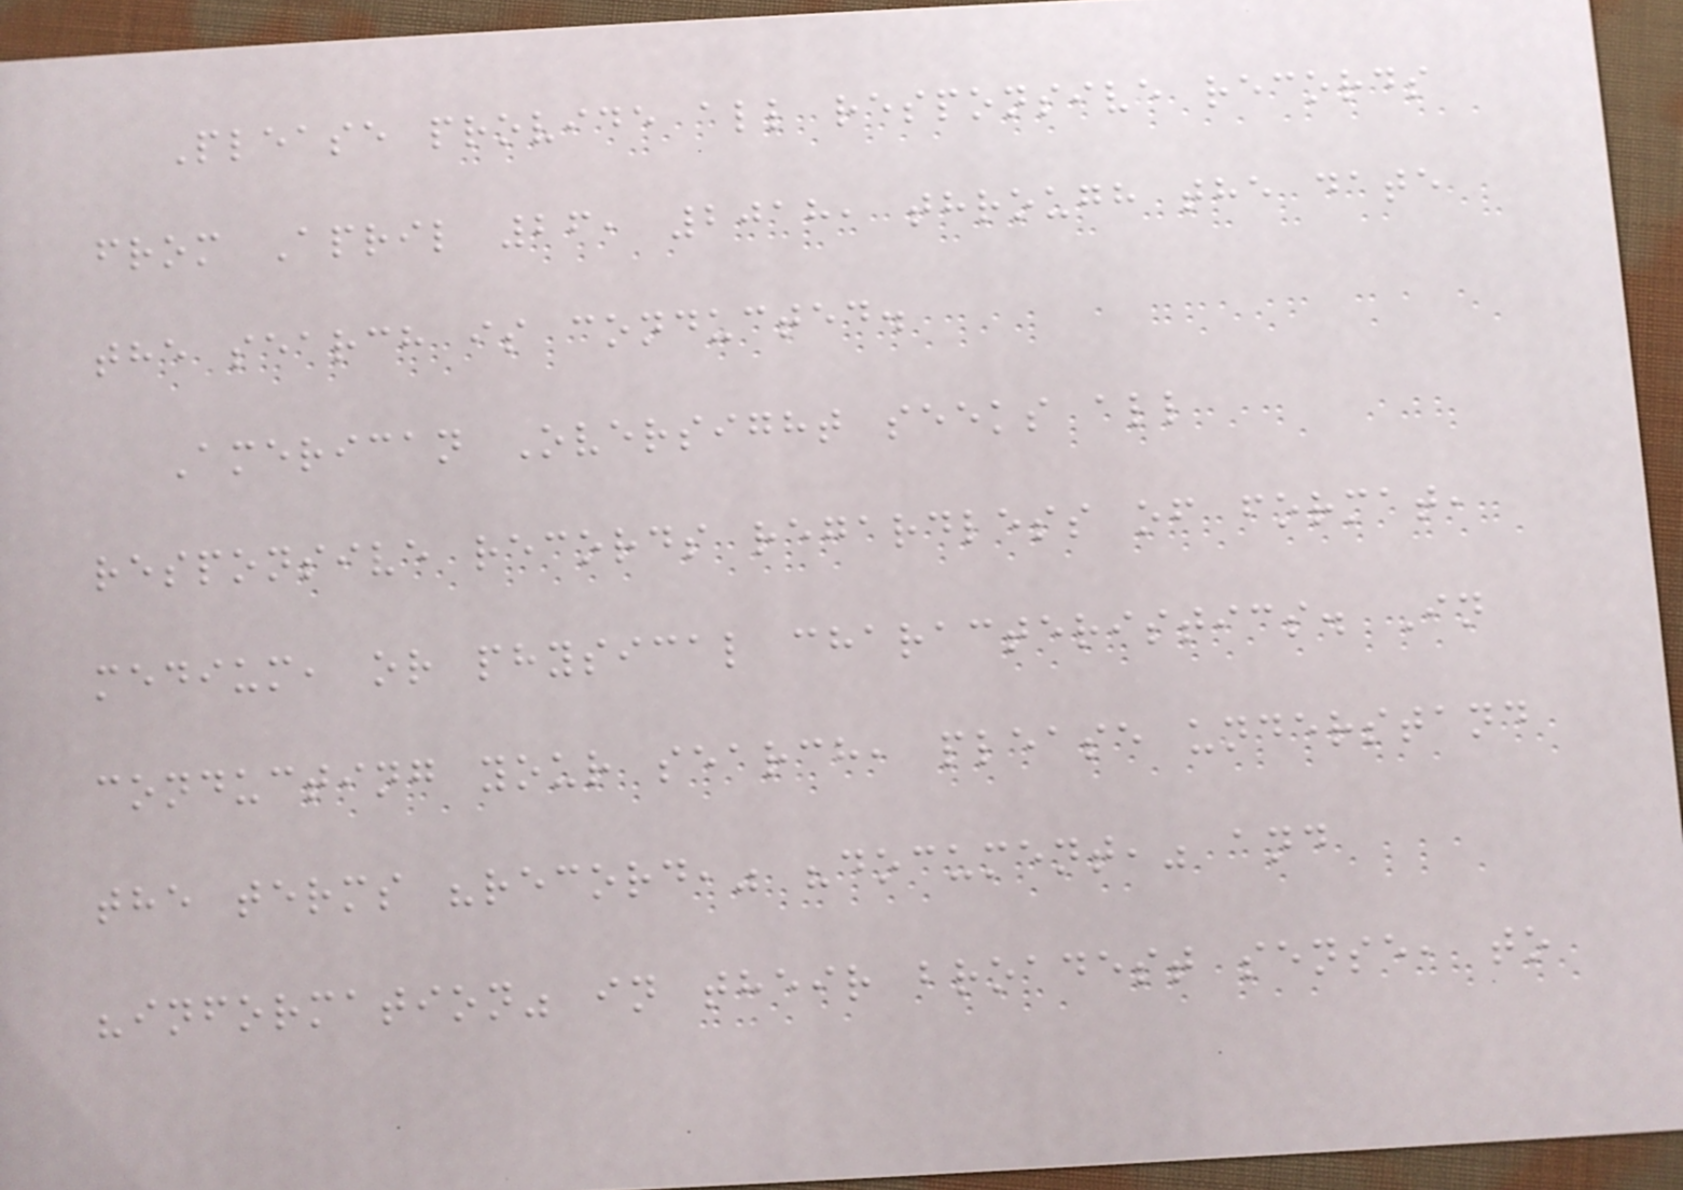Please provide all responsive records
from April 26, 2018, through the date
the search is conducted.
American Oversight seeks all
responsive records regardless of format,
medium, or physical characteristics. In
conducting your search, please understand
the terms "record," "document," and
"information" in their broadest sense, to
